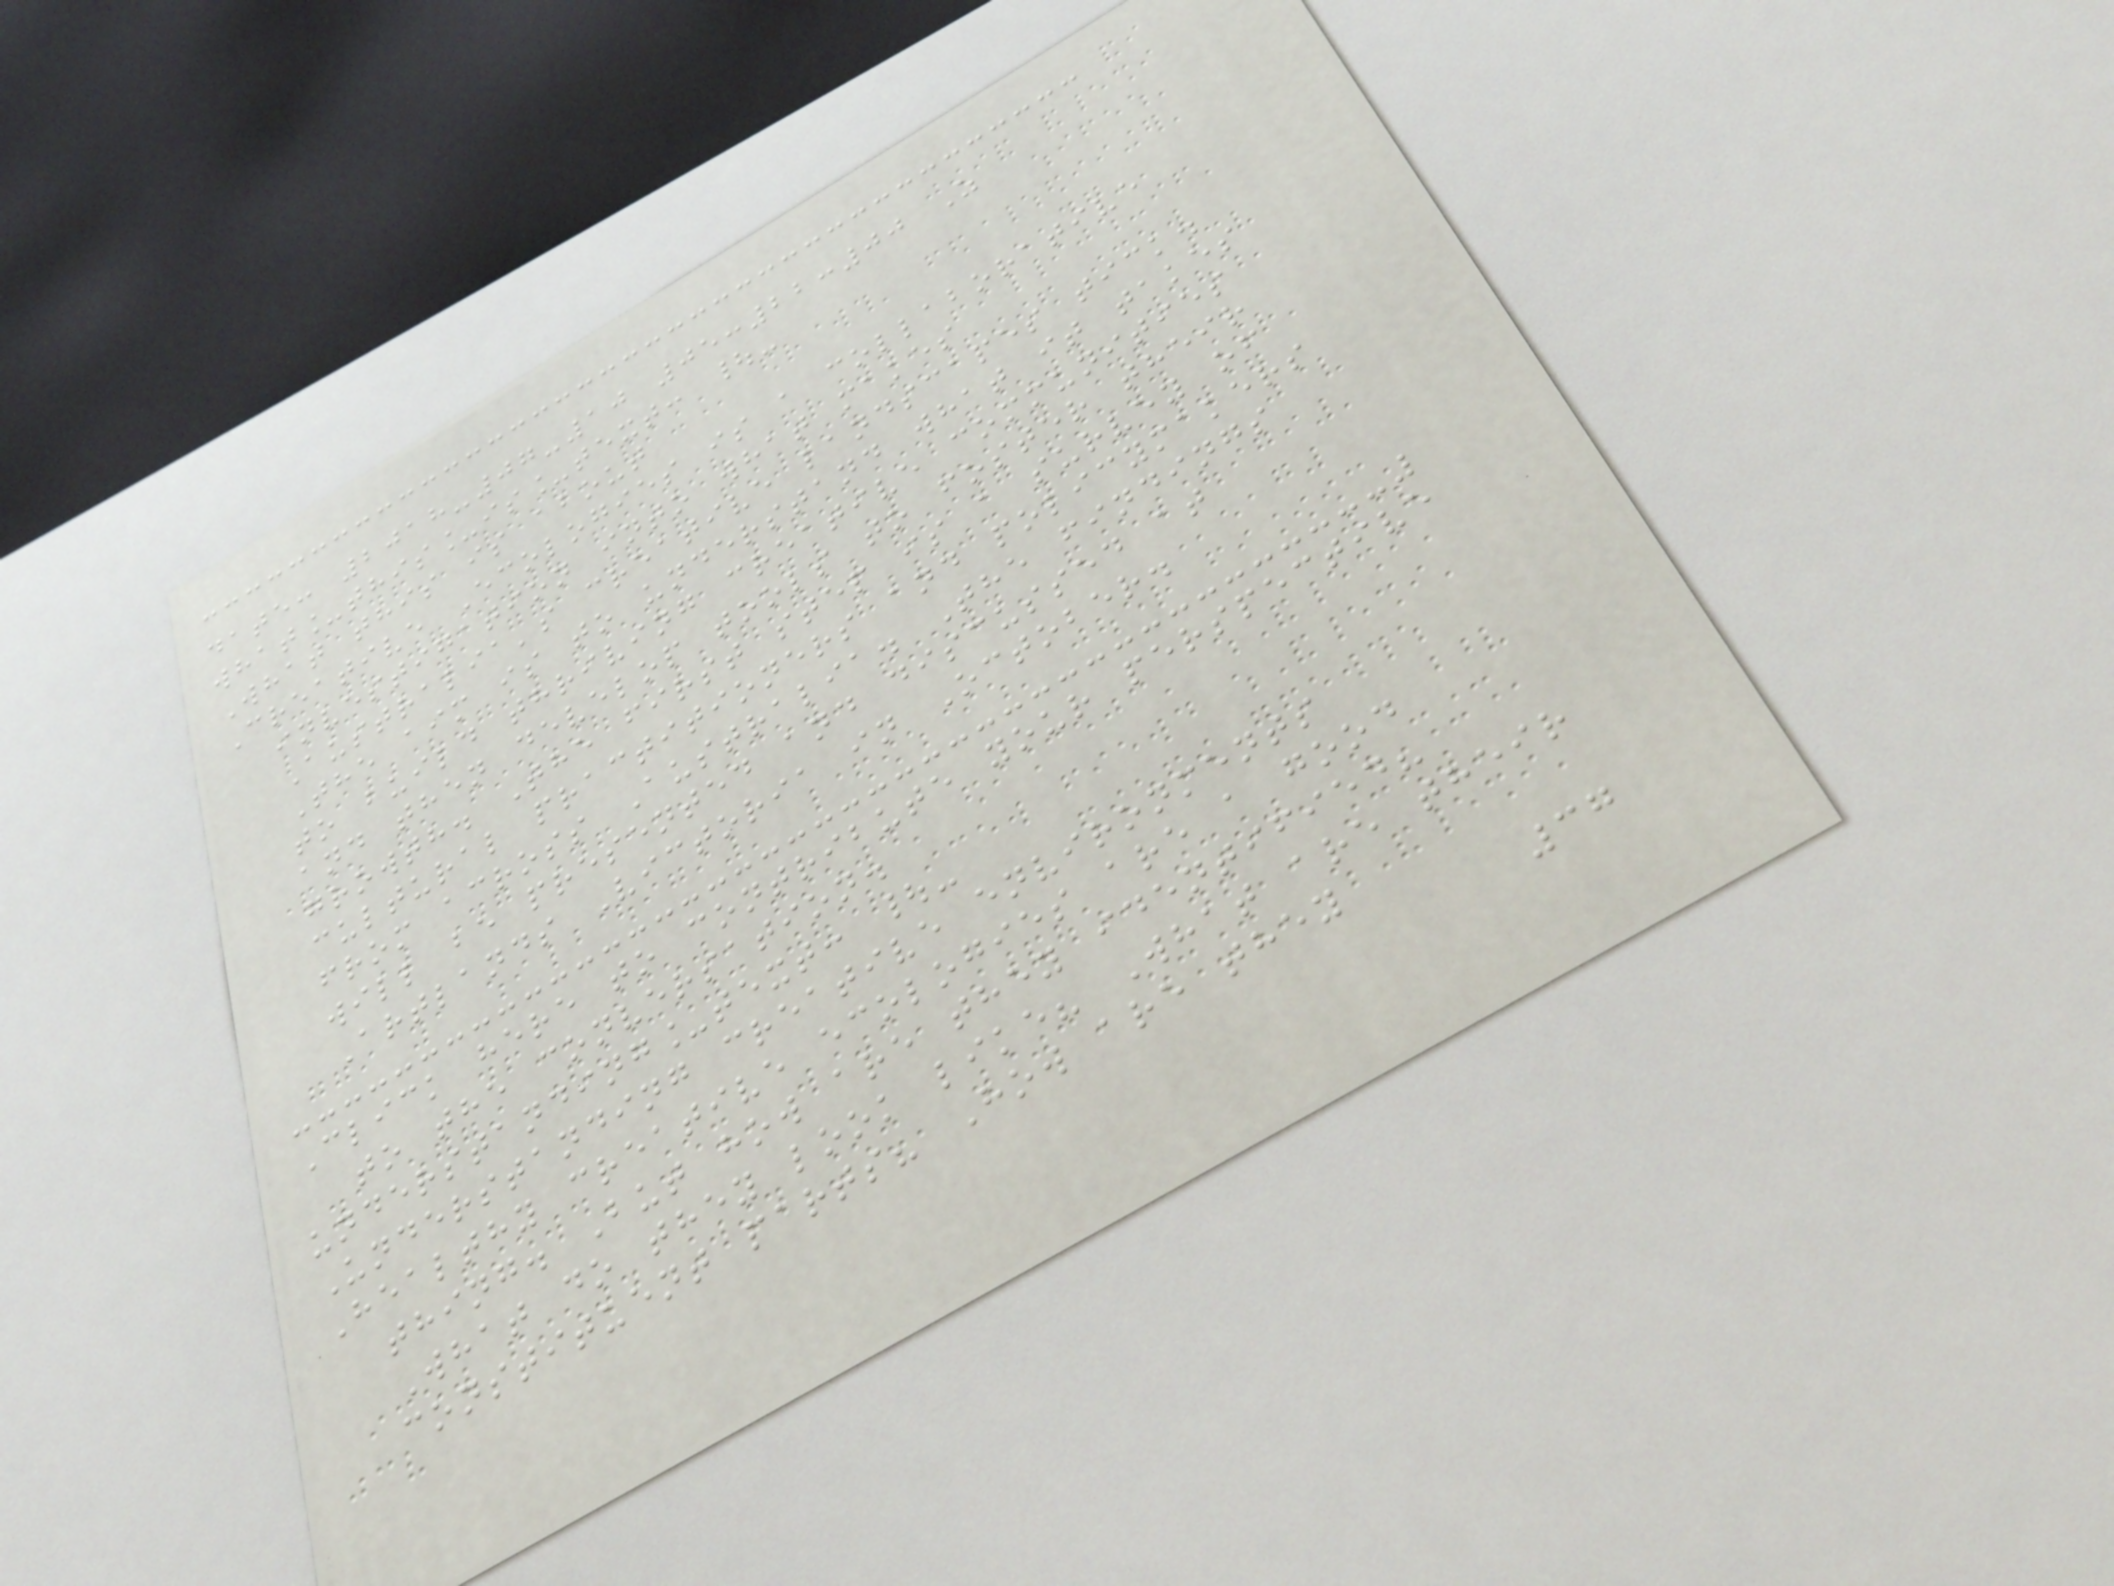date: 2018-07-10 05:22:00 Z
what_this_is_text: |-
What this is about
Creative Ecologies is a collaborative
investigation into what makes
Australia's creative landscapes tick.
The aim is to understand what it takes
to build thriving creative communities
and then develop tools to foster their
growth. The first step is a survey of
cultural practitioners and policymakers
from across Australia. The findings
will be presented and discussed at
Artlands Victoria in October.
Click here to contribute your perspective
to the conversation.
understanding_text: |-
Understanding creative environments
Healthy creative ecologies are a good
thing. But how are they identified?
What do they look like? What are their
constituent parts? How are they
37
